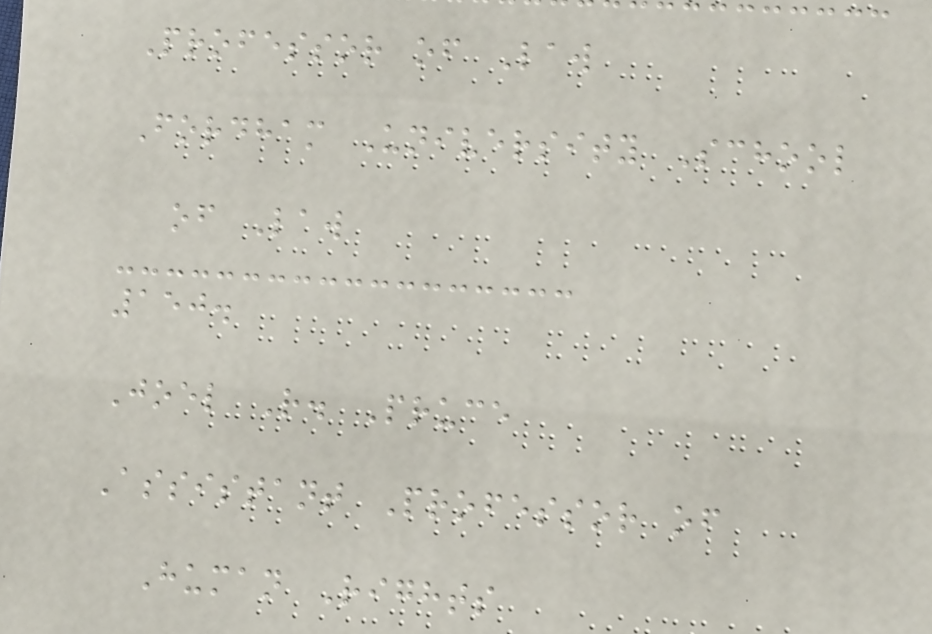Professor of Law
Fordham University School
of Law
150.
Joel R. Pruce
Assistant Professor of
Human Rights
